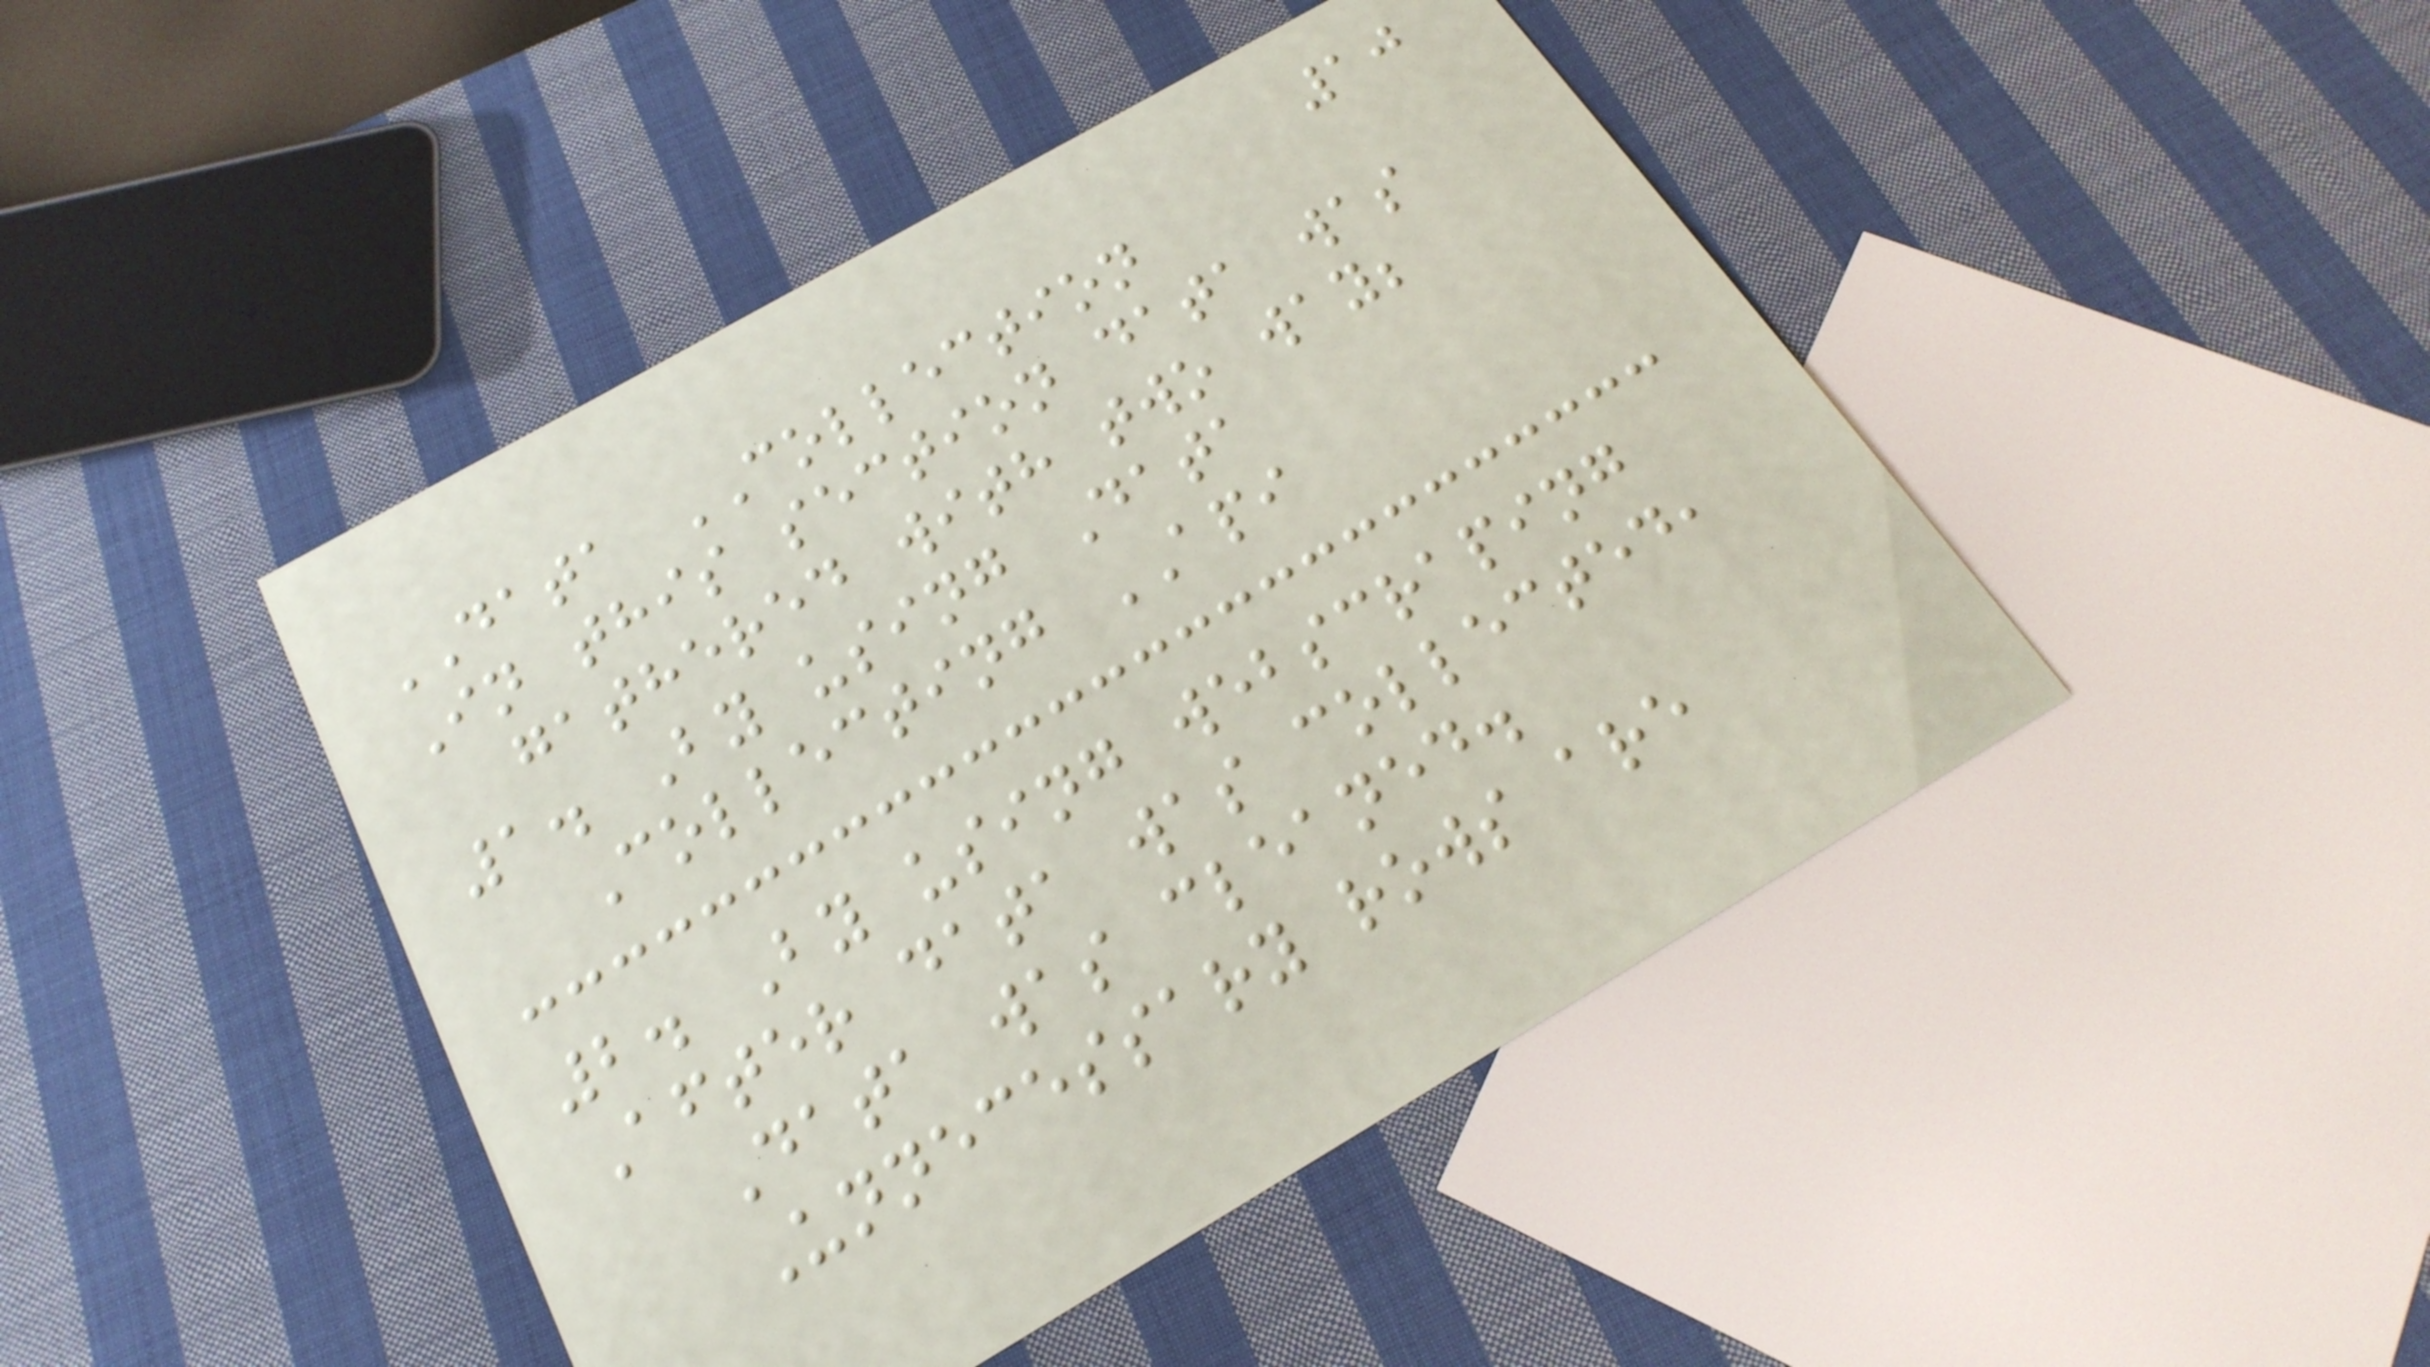10
DATA COLLECTION
In this section data was
gathered with two way;
1. By using Data
Collecting API
2. By using webscraping
After data was collected,
Data was cleaned.
Unnecessary rows are
